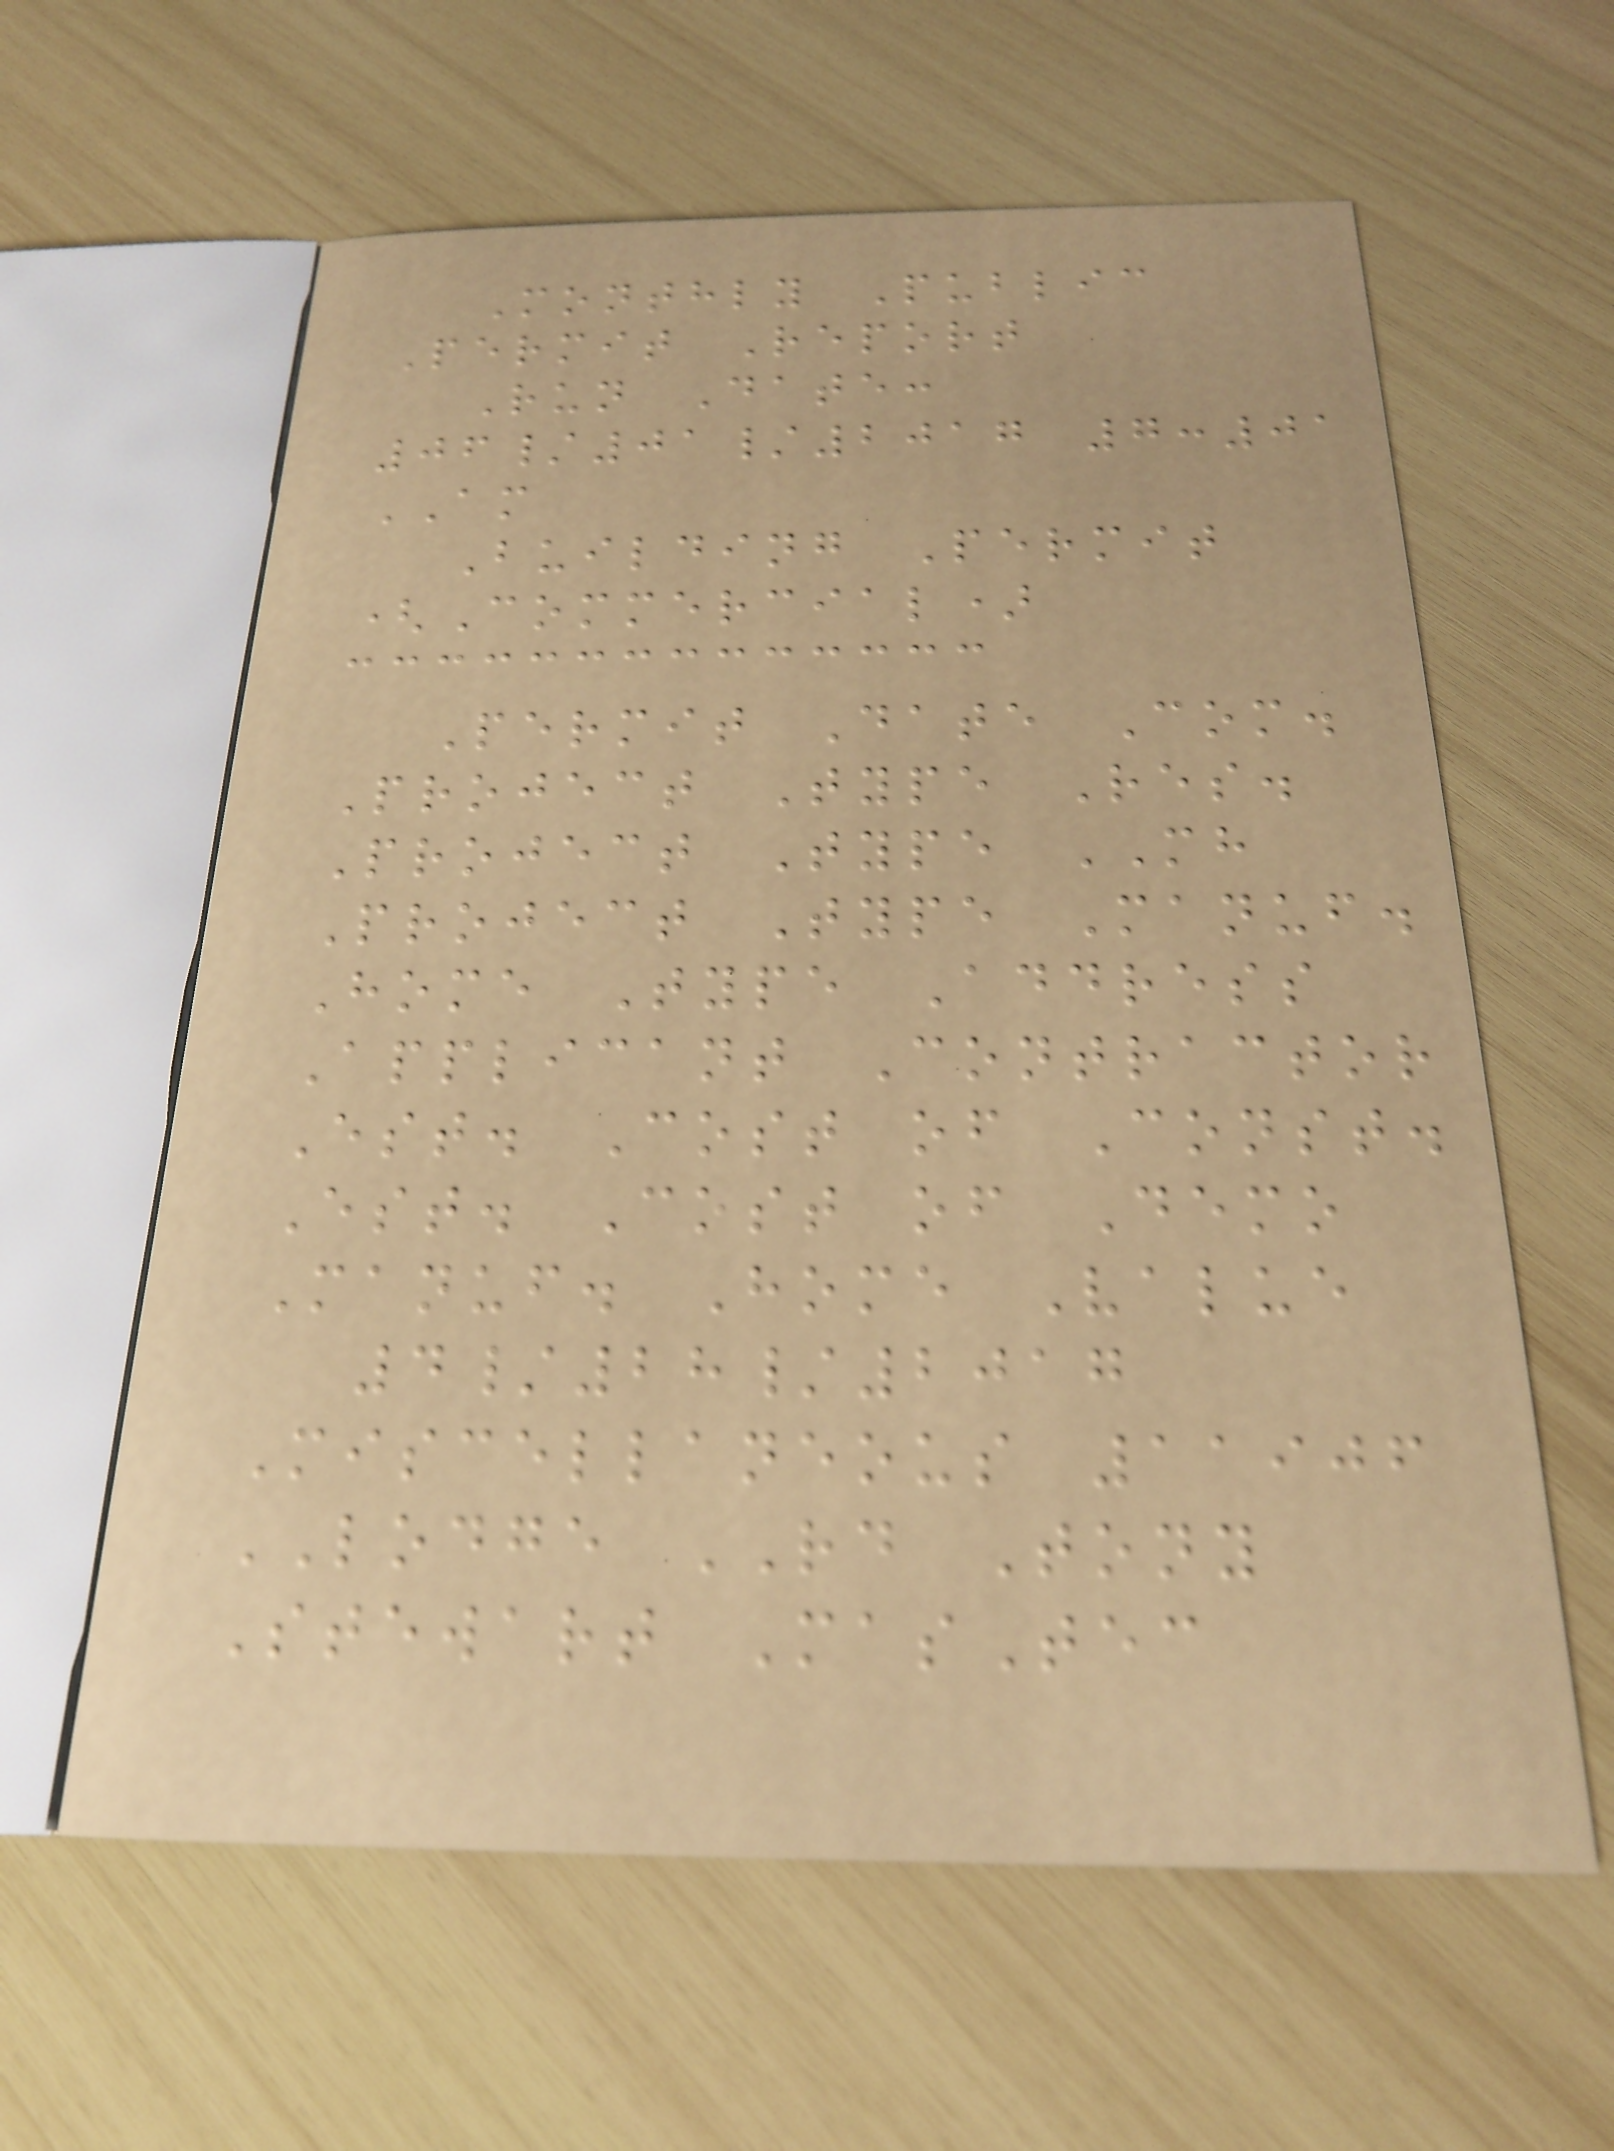Monthly Public
Permit Report
Run Date:
06/01/2017 7:01
AM
Building Permit
(Commercial)
Permit Date Com.
Project Type Res.
Project Type MH
Project Type Manuf.
Home Type Address
Applicant Contractor
Est. Cost of Const.
Est. Cost of Demo
Manuf. Home Value
4/28/2017
Miscellaneous 11906
LODGE RD Tony
Stewart MasTec
